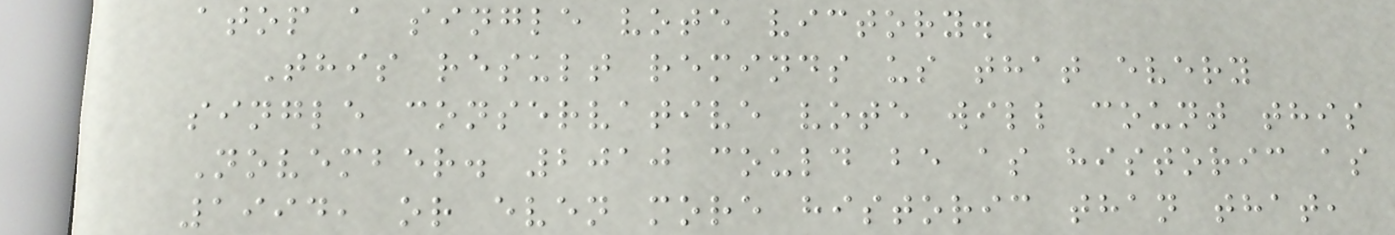atop a single vote victory.
This result reminds us that every
single conservative vote will count this
November. 2010 could be as historic as
1994, or even more historic than that,
